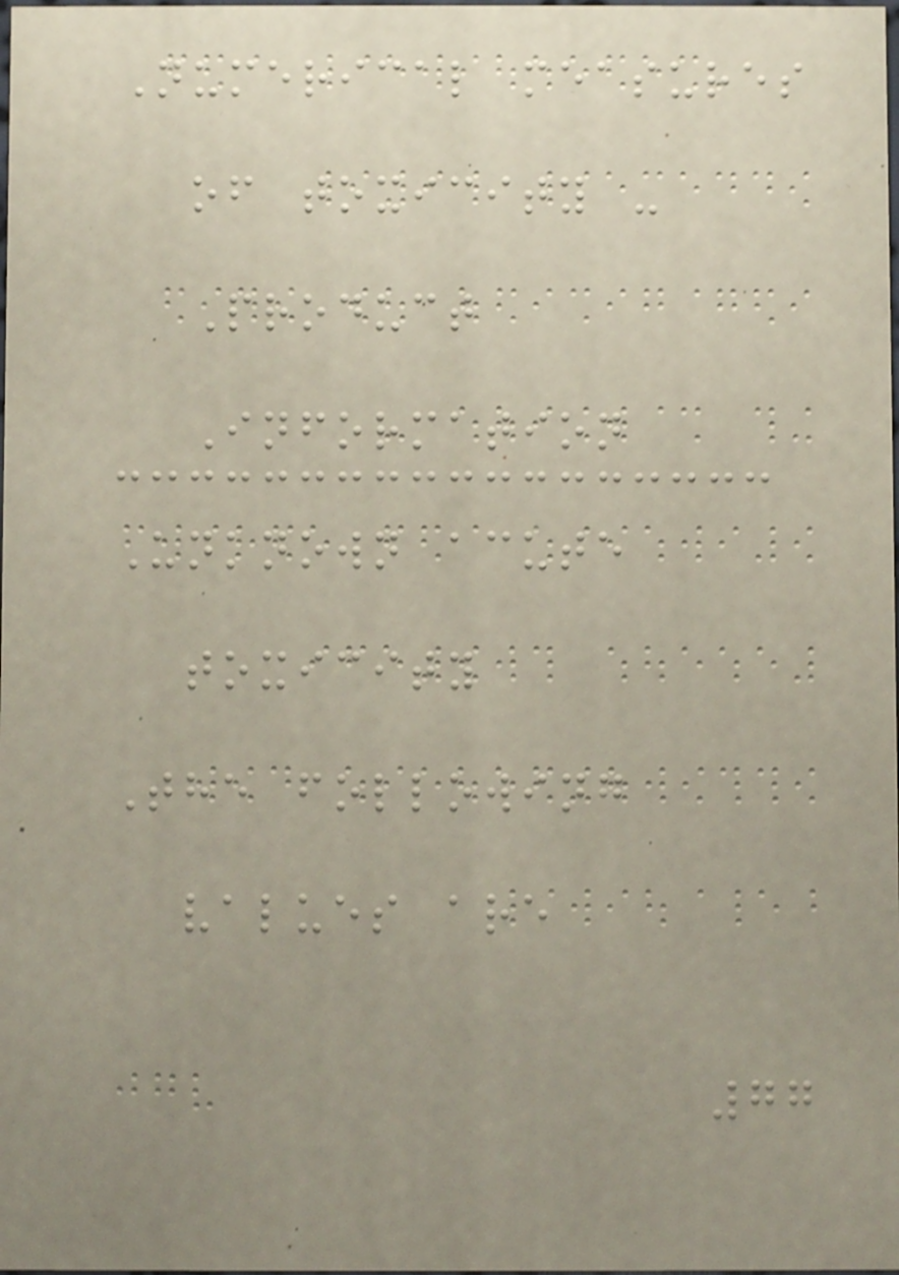Numerical measures
of toxicity -
Product
Information
Unknown acute
toxicity
The following
values are
77
